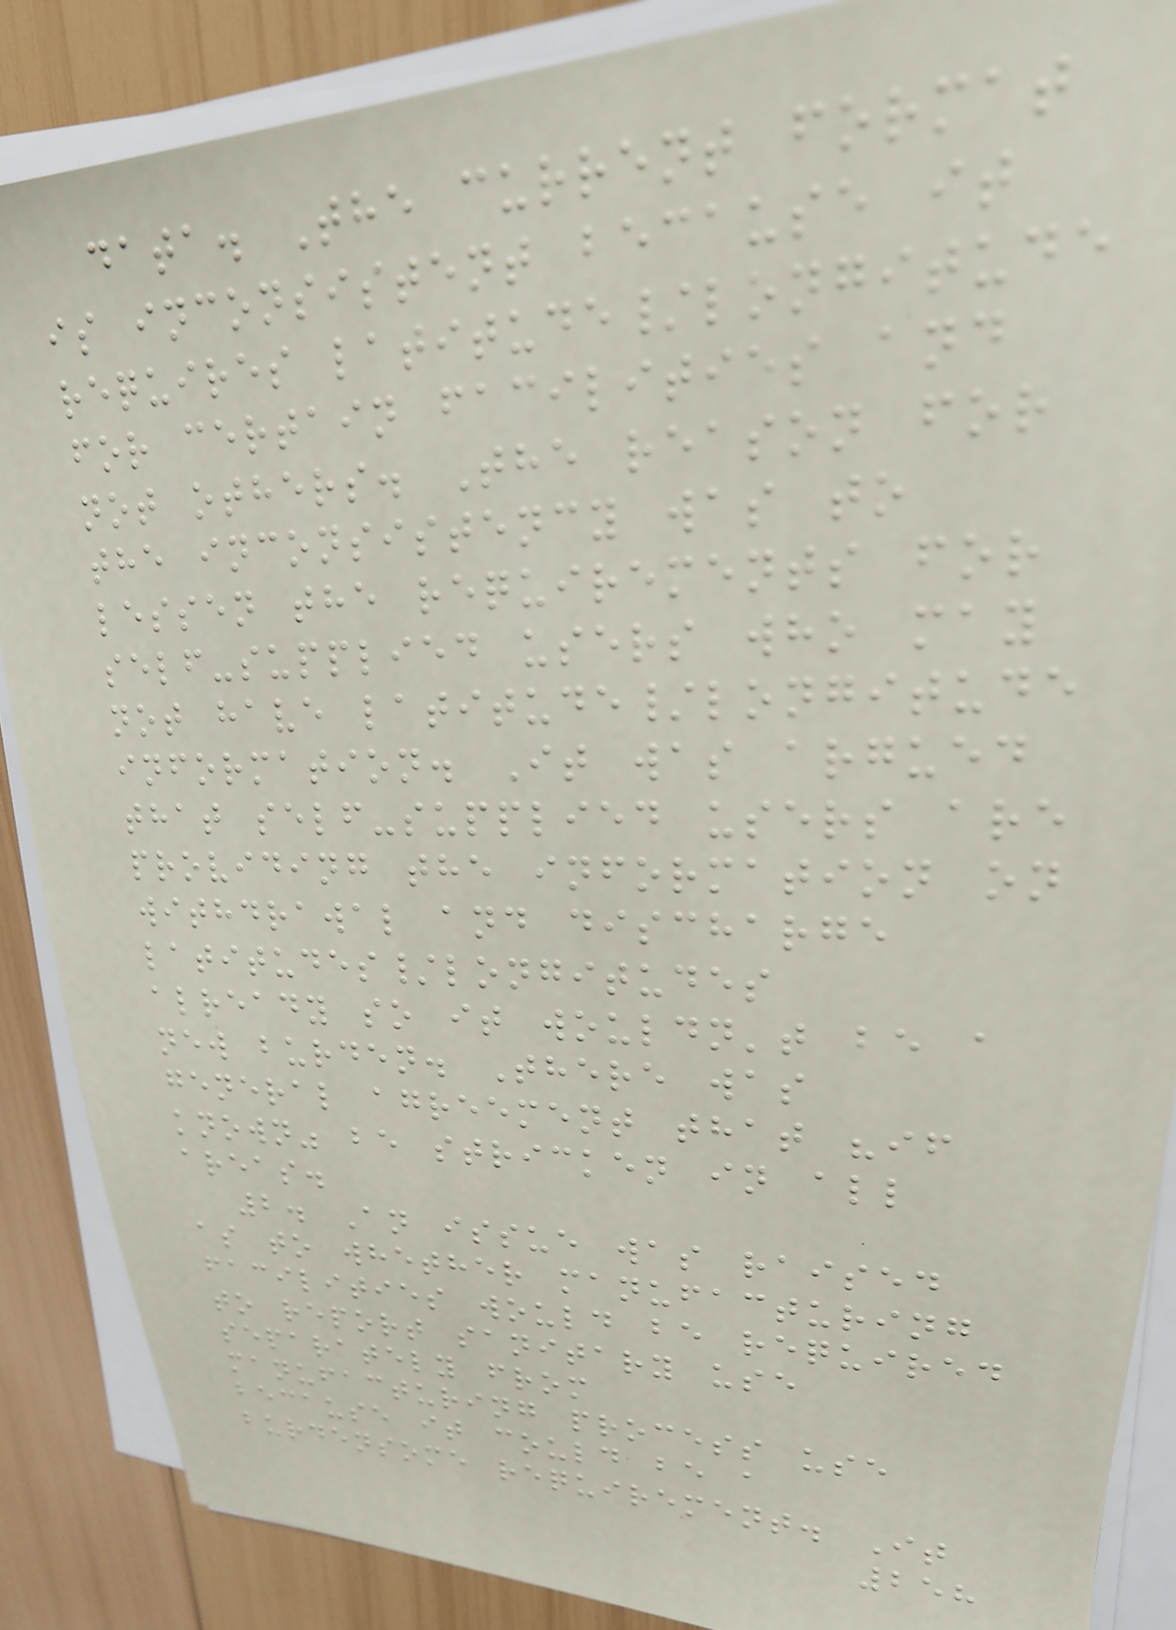data. The current format
is inconsistent because it
requires latitude/longitude
for certain facilities and
not others. The reason for
the inconsistency was to
lessen the requirements for
self-supplied users who may
not have latitude/longitude
information. It was argued
that self-supplied users are
providing the information on
withdrawal and discharge
latitudes/longitudes
already so it wouldn't be a
new burden. There was
general agreement that "if
known" be stricken in all
areas.
2. An issue was raised
as to whether manufacturing
facilities would be required
to report sanitary use
separately from
manufacturing process use
because it could be a
burdensome requirement. It
258
